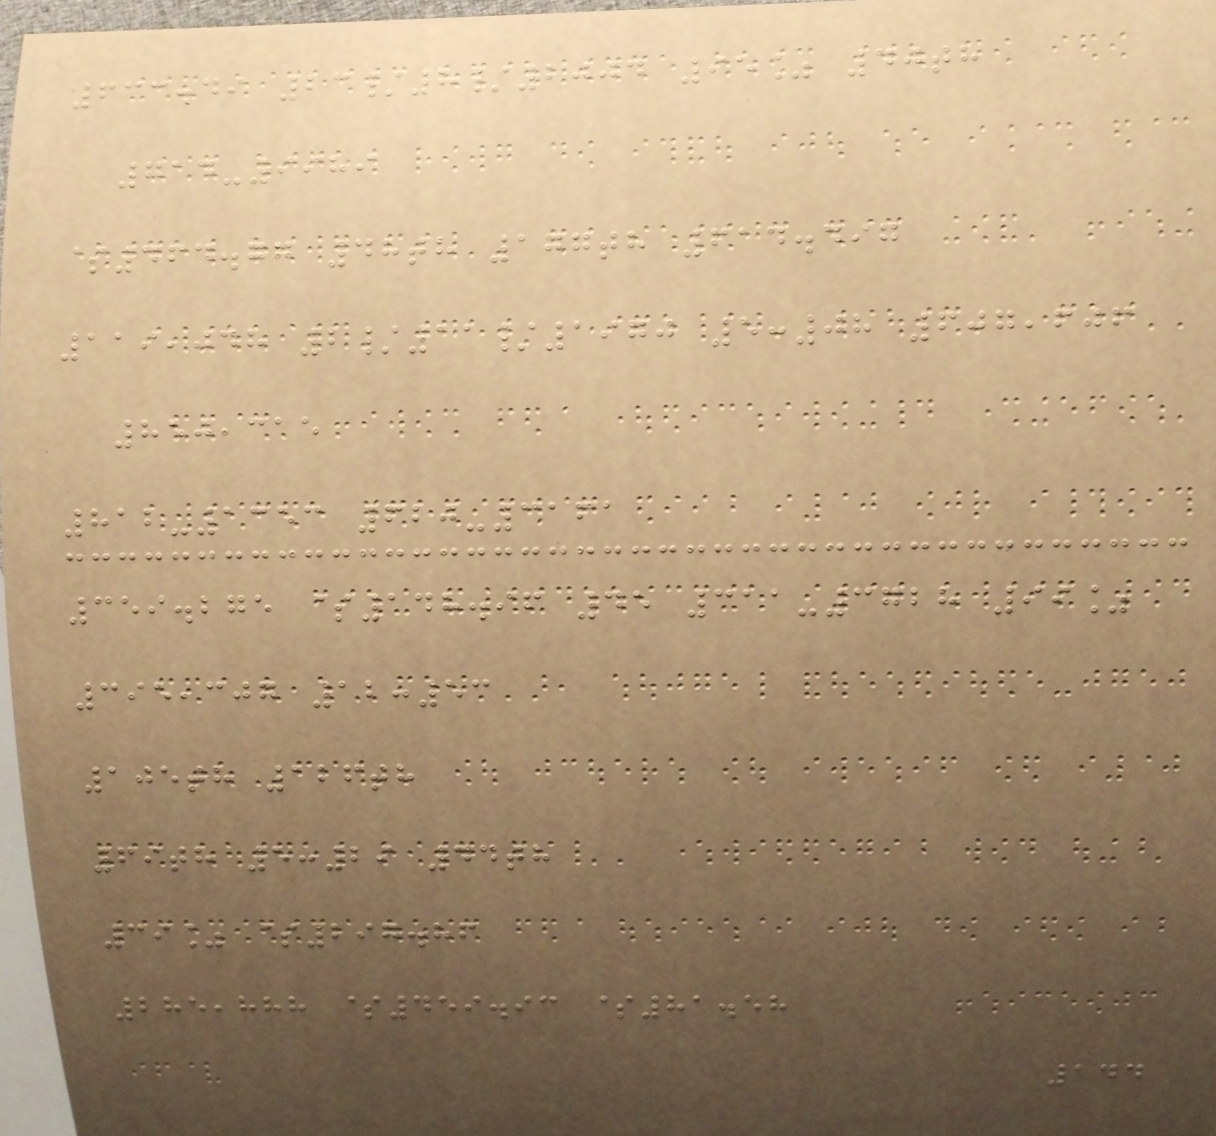633.49 23/8/2004 95% 40th
714-9989
$464.77 48th 177th 614.497
119,048 2/11/1970 5:08 607,606
850,315
812-1353 620-3161
359.275 $148.96 45 311-3728 99%
395,307 12:53
105th 126th
69th 5:29 44th
39% $297.86
285,888 $459.93 $81.58
144
